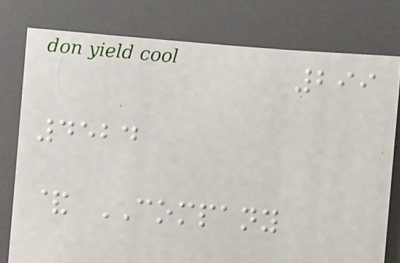299
4524
& COMPANY
